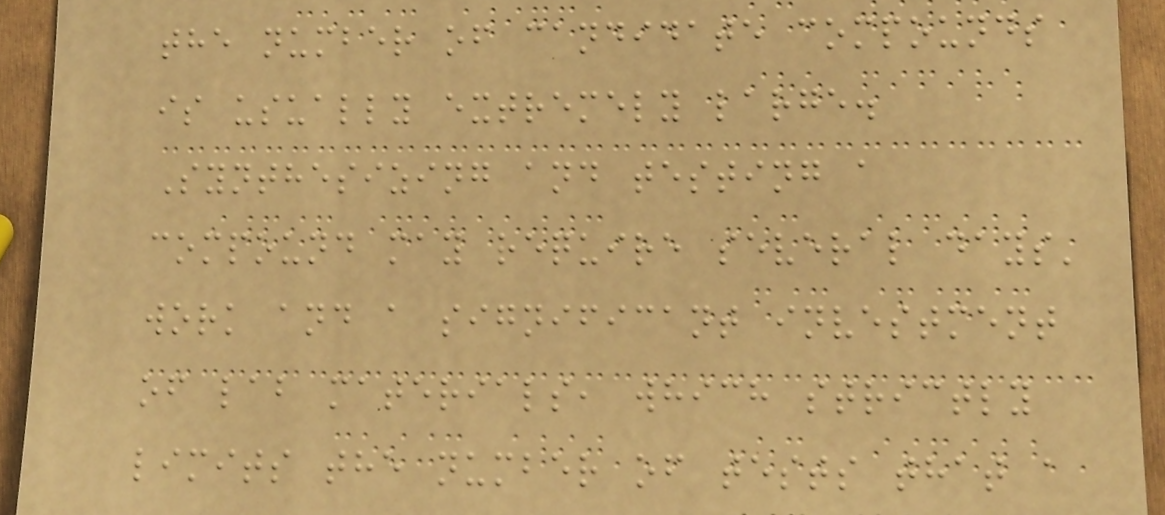the number of candidate compounds
is usually extremely large.
Synthesizing and testing a
compound may require several days'
work and a significant investment
of lab materials, which strictly
limits the number of tests that a
